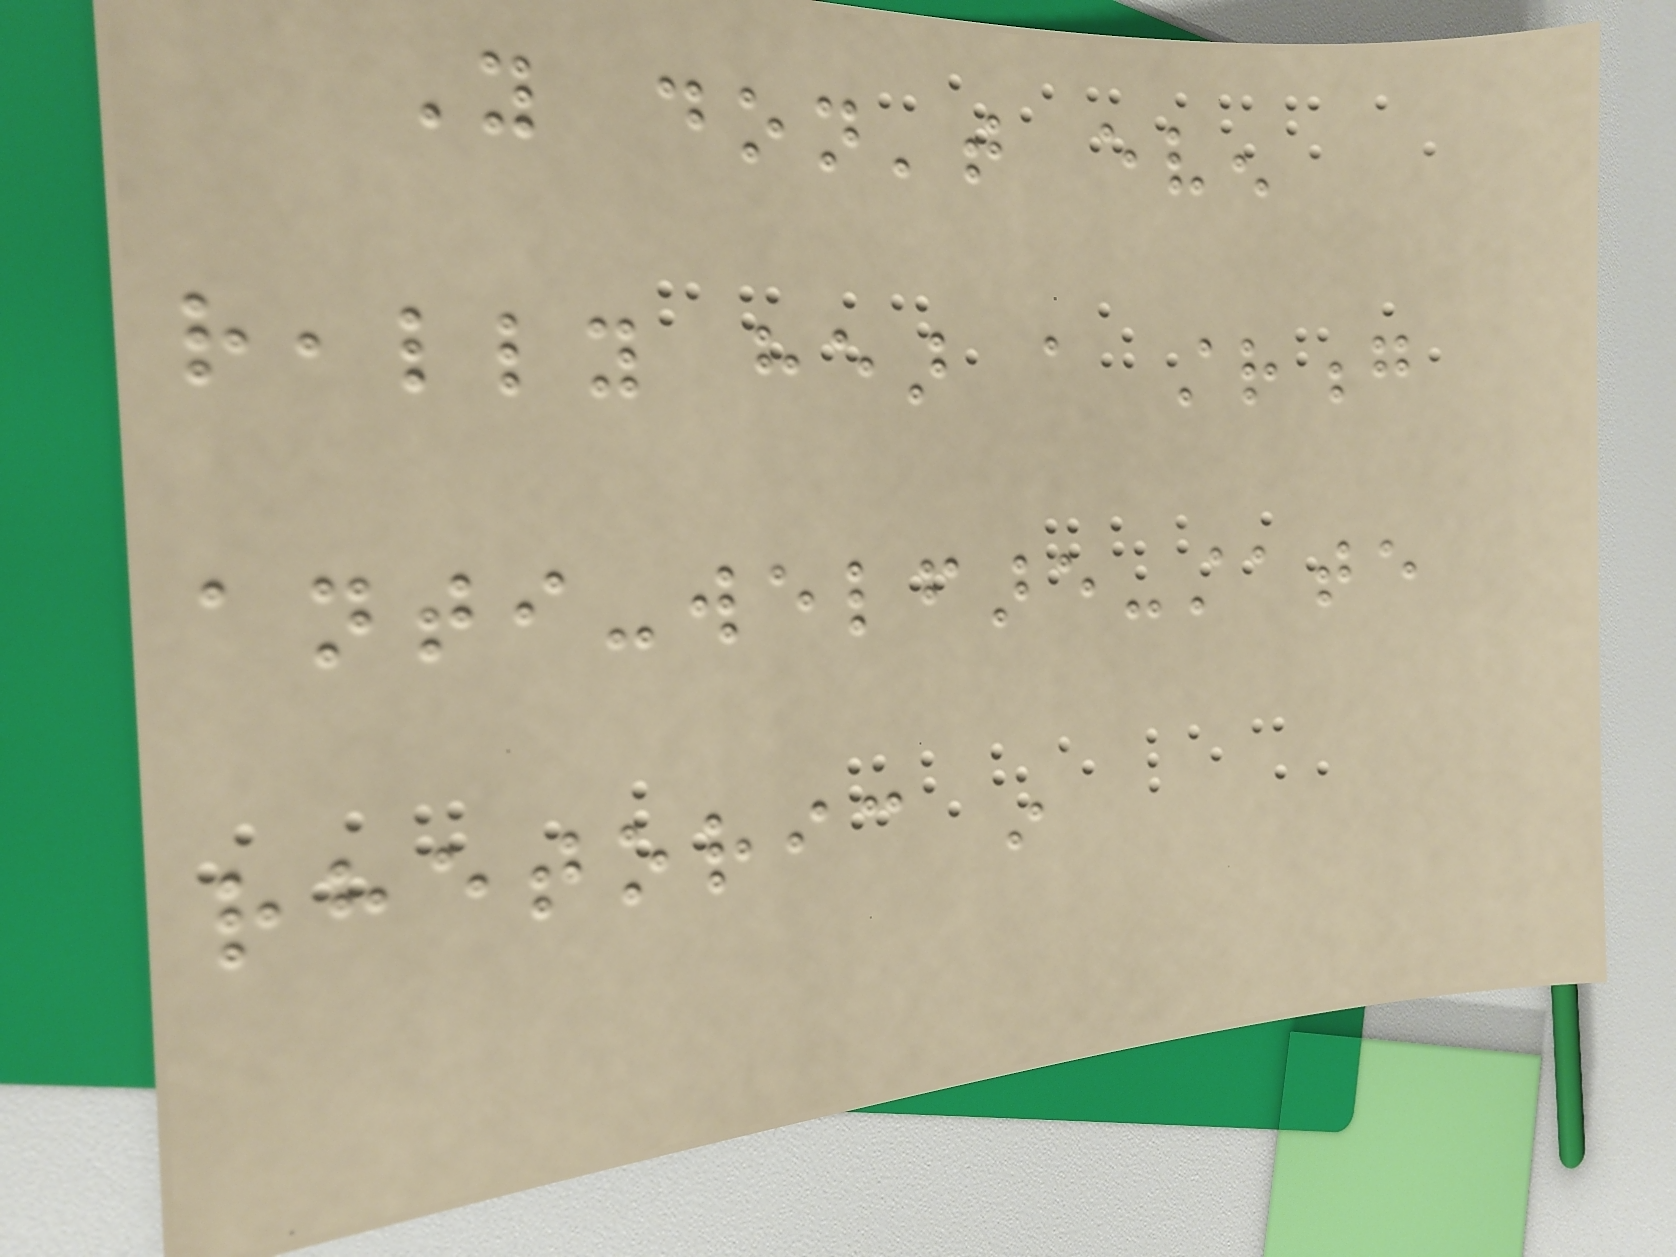You don't even
really hear a strong
anti-welfare-state
rhetoric in
